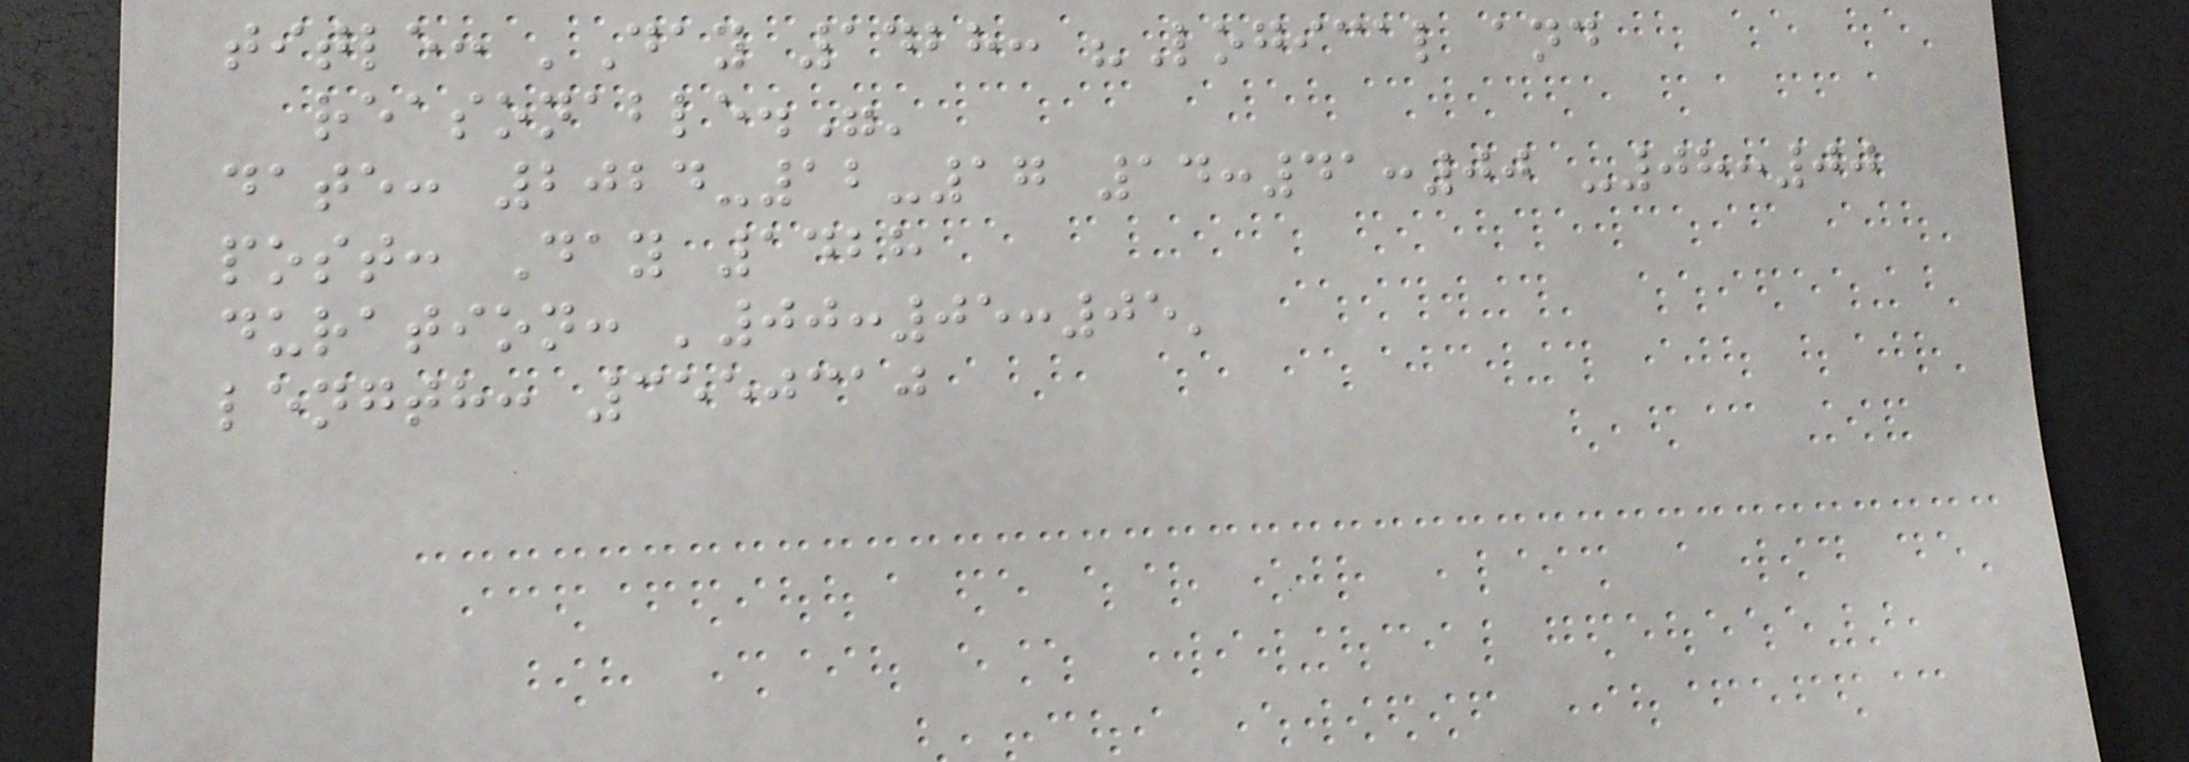title: 'Day 1428: "Logical and
reasonable."'
date: 2024-12-17 14:41:00 -08:00
post: Day 1428
duration: '00:05:05'
length: 3550310
